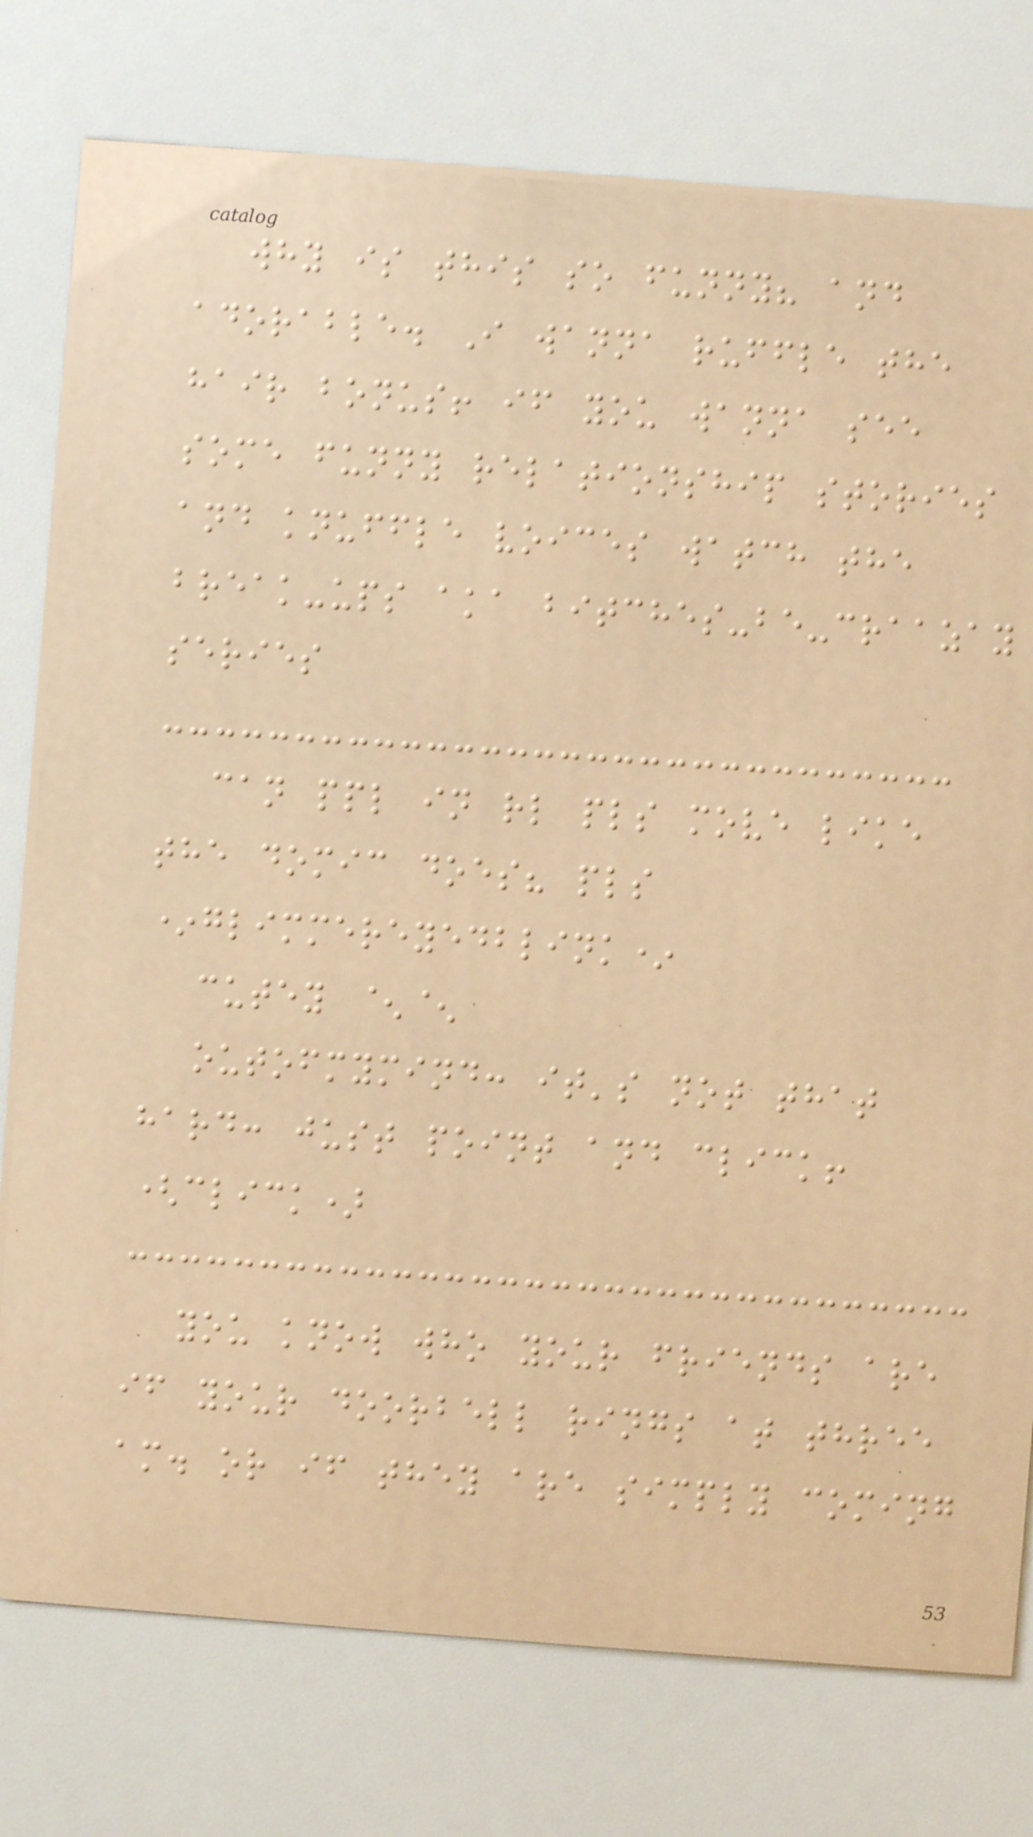why is this so funny? and
adorable. I wanna ruffle the
hair bonus! if you wanna see
some funny relationship stories
and knuffle voices watch the
break-ups aka bitches-be-craazay
series
can ppl in rl pls move like
the domic does? pls
*glimmereyedblink*
cutey ^^
outofmymind: it's not that
hard: just point and click!
(click)
you know who your friends are
if your doorbell rings at three
am. or if they are simply coming
